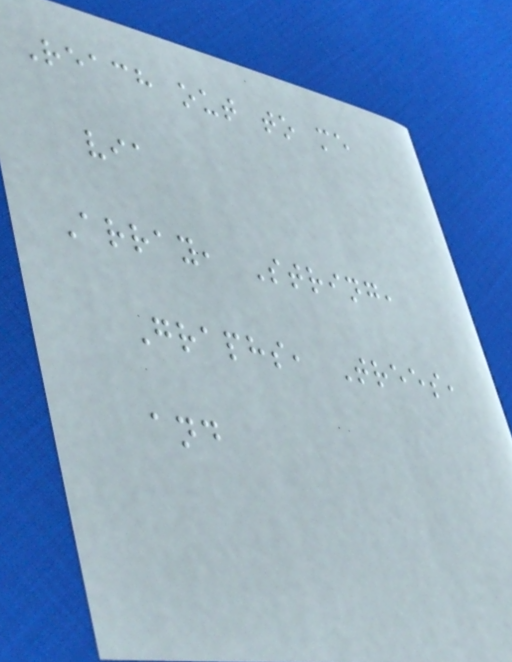Reach out to me
via
Array, String,
Graphs, Trees,
and
